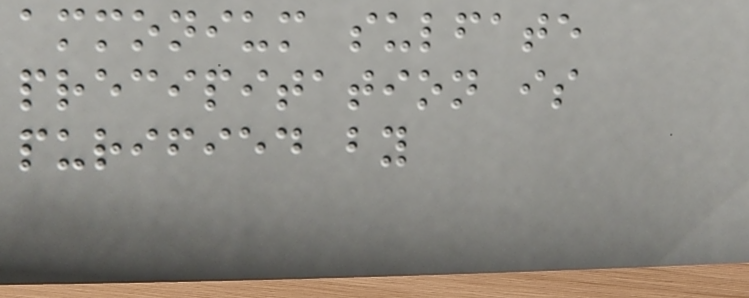ammonium sulfate
precipitation is
purified by
